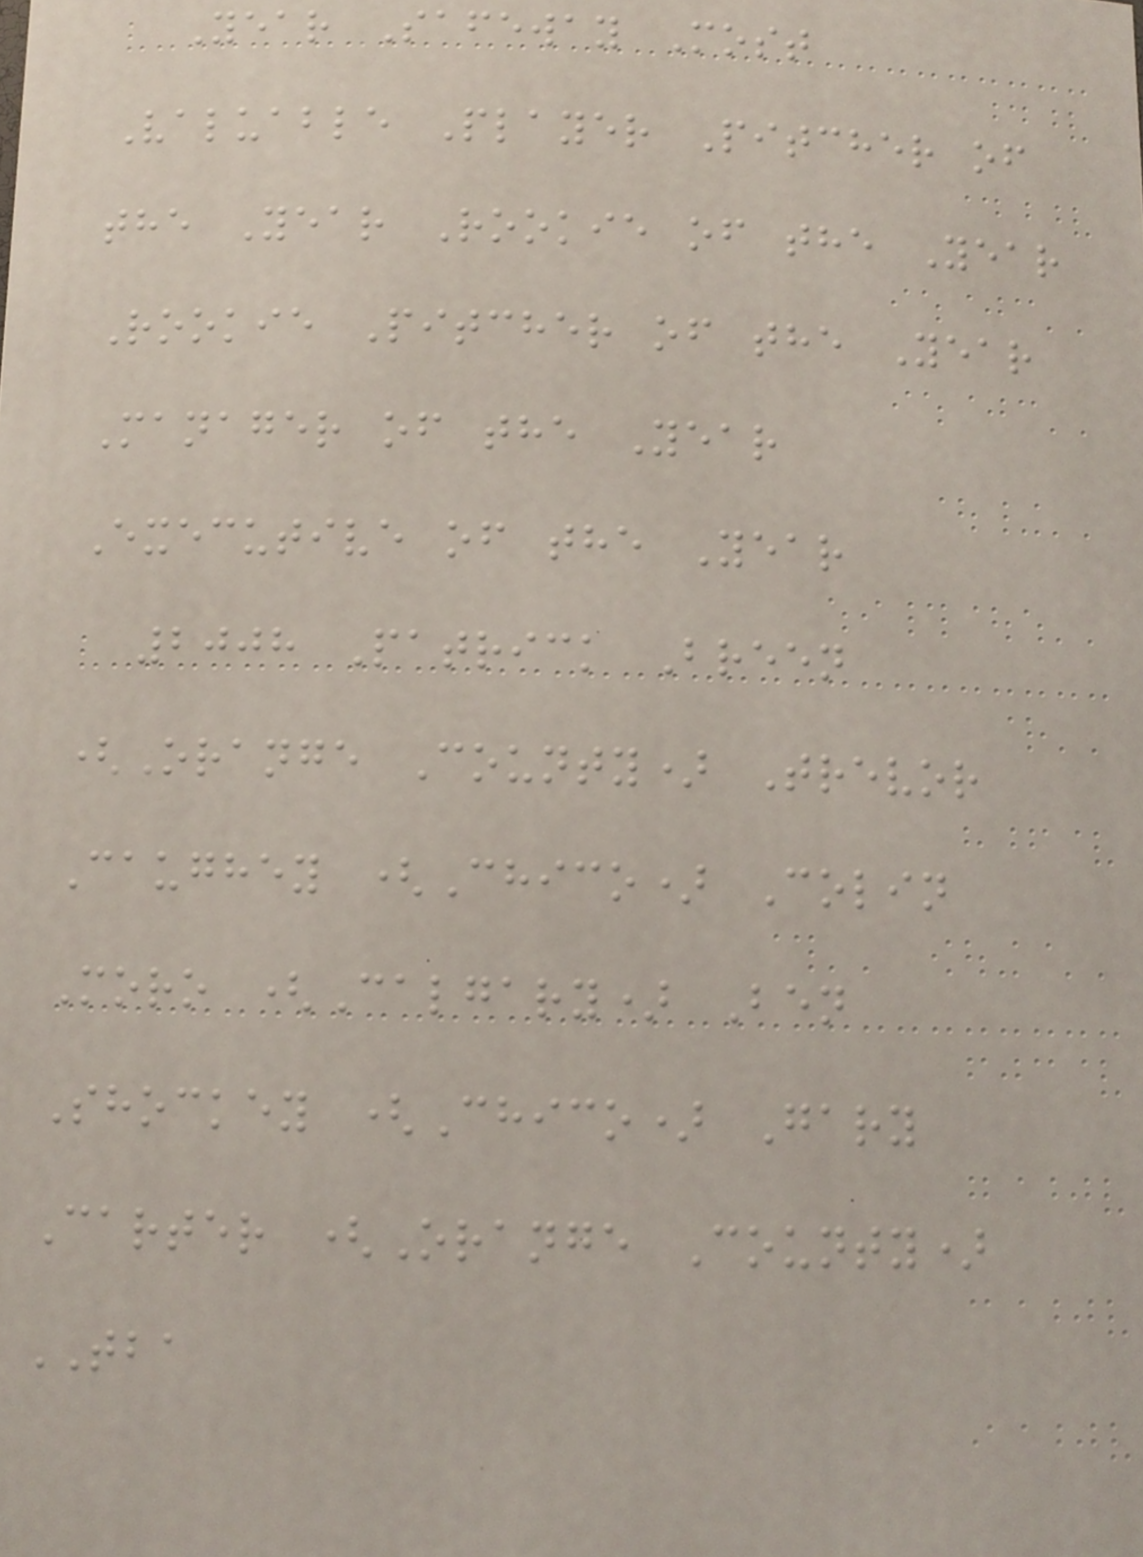Year Safeway Most
Valuable Player Pitcher of
the Year Rookie of the Year
Rookie Pitcher of the Year
Manager of the Year
Executive of the Year
2008 Patrick Breen
(Orange County) Trevor
Caughey (Chico) Colin
Moro (Calgary) Ben
Shockey (Chico) Gary
Carter (Orange County)
TBA
